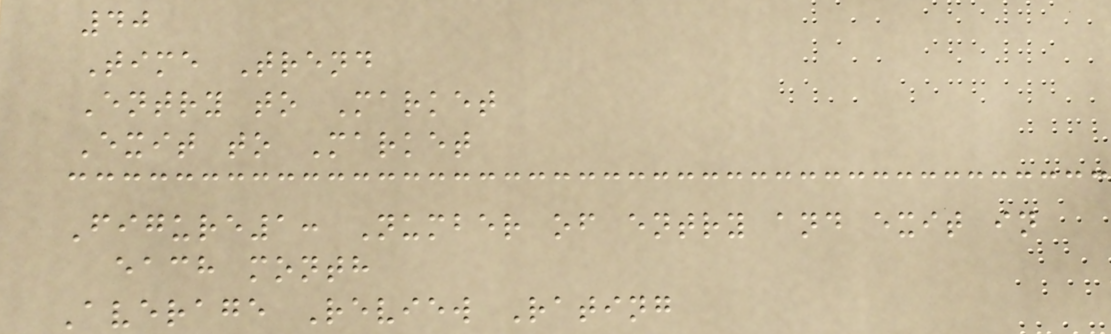40
Time Trend
Entry to Market
Exit to Market
Figure1: Number of entry and exit in
each month
Average Review Rating
